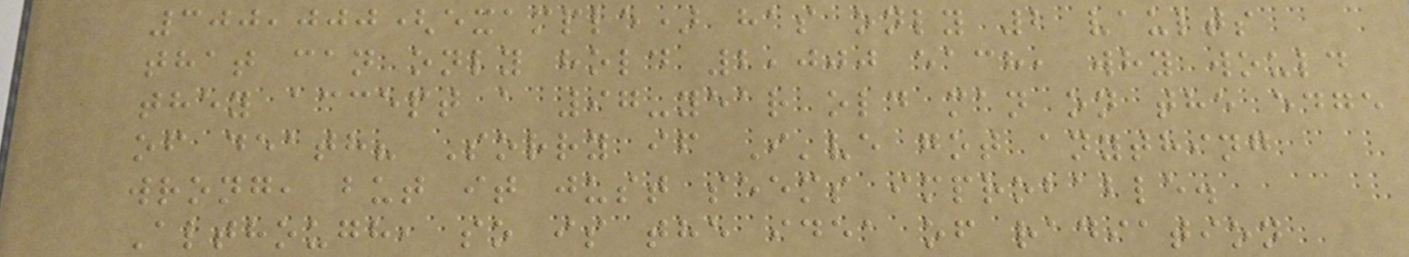300,000(example) has only 2 vaults
that can only hold 2,000 each, why would
they accept a 97-year old man on the edge
of death? Sorry if I've got anything
wrong, but it just seems improbable.
Although, so is the idea of radiation
